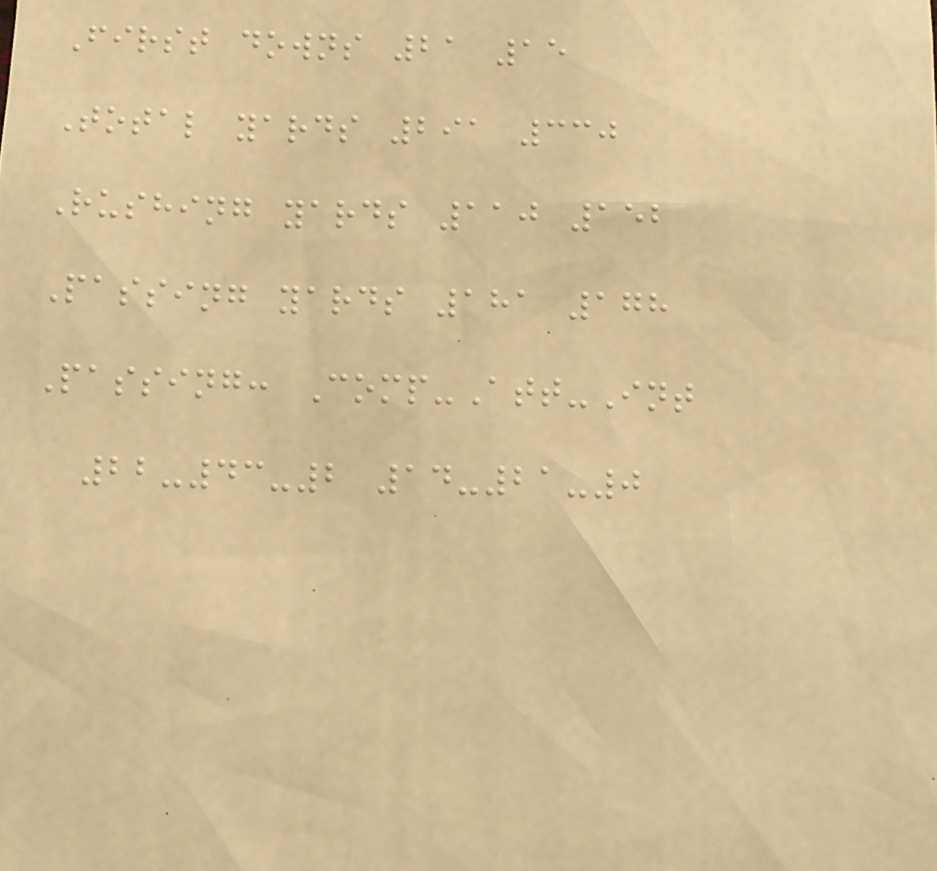First downs 21 15
Total yards 291 330
Rushing yards 110 152
Passing yards 181 178
Passing: Comp-Att-Int
22-43-2 14-21-0
